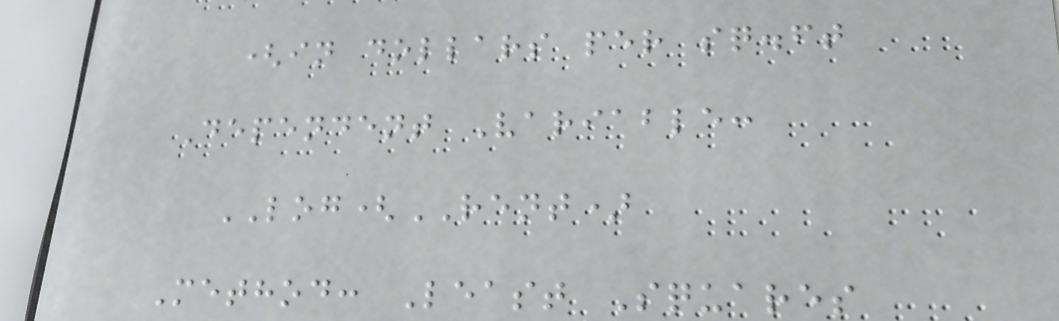(in dollars per sq.ft
Dependent Variable:
LOG(RENT)
Method: Least Squares
